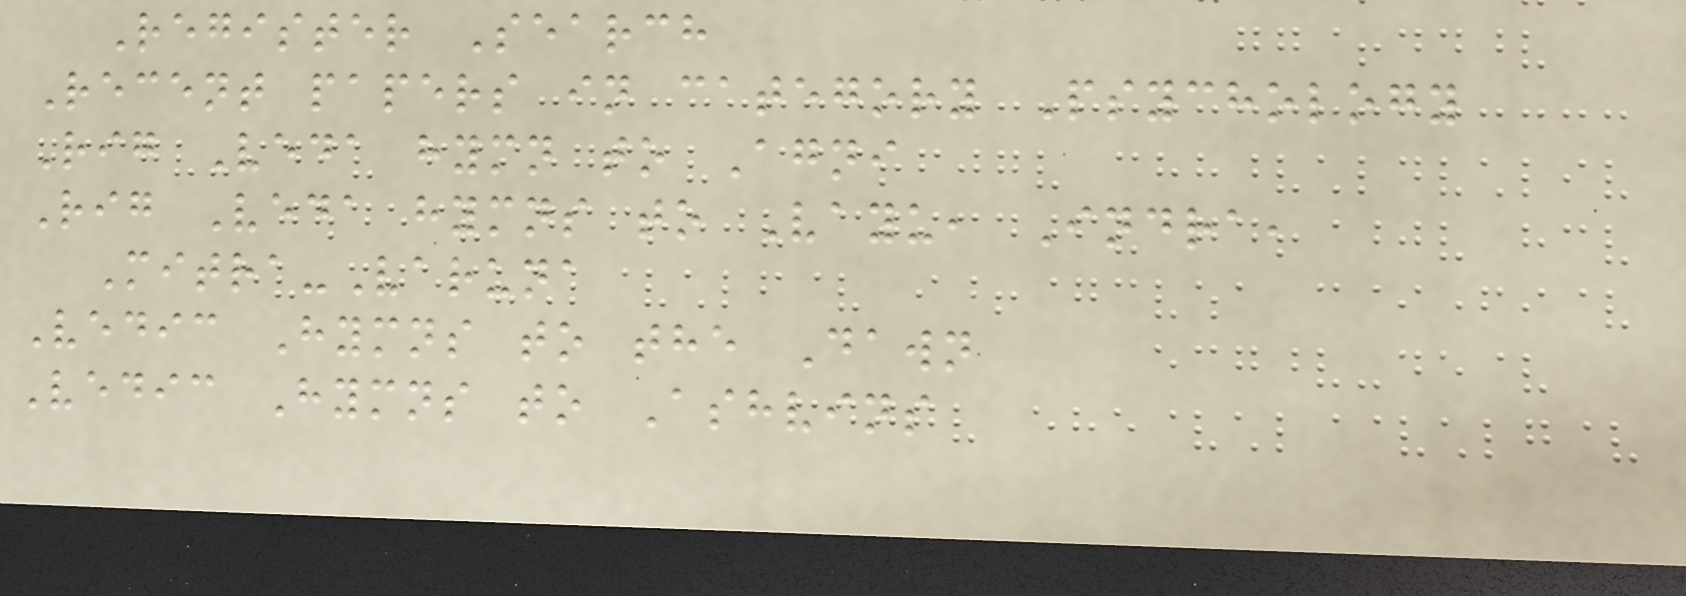Register Search
Recent papers in category Psychology
Rig Veda hymn to Agni
Rig Veda hymns to Vayu, Indra,
Mitra-Varuna
Vedic Hymns to the Dawn
Vedic Hymns to Ashvins
